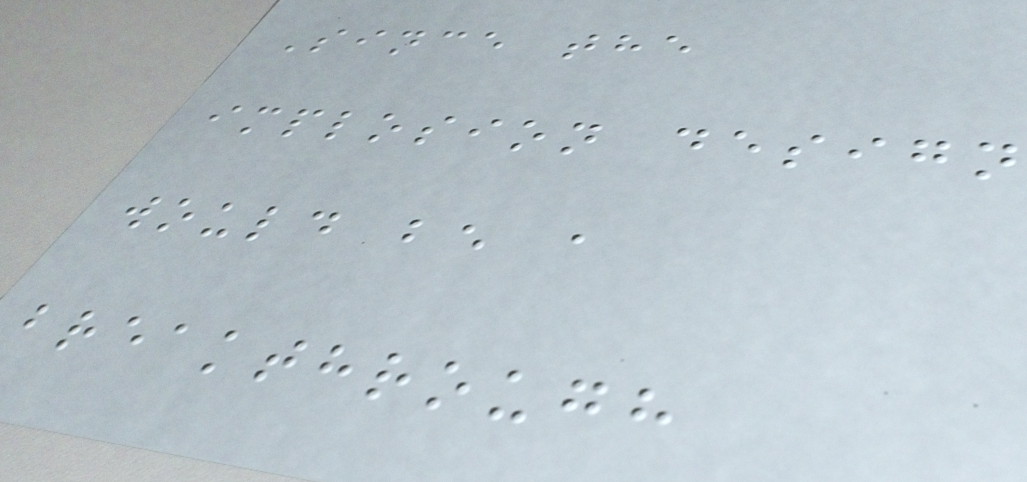Since the
implosion design
would be a
breakthrough
